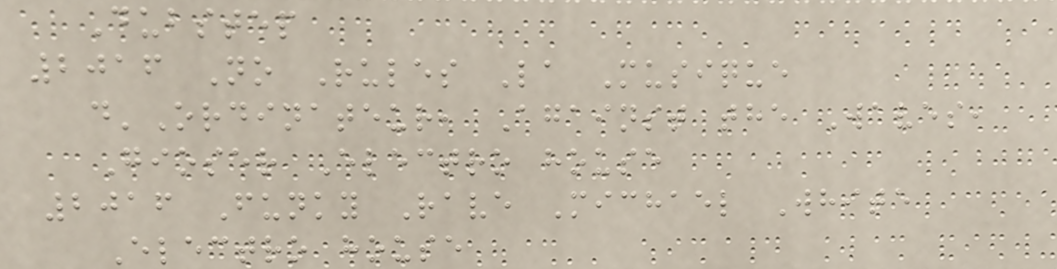Dubstep
2016 No Rules La Musique
d'Ordinateur, Against the Waves,
Gioser Electro house
2016 Funky Rave Michael White
Electro house
